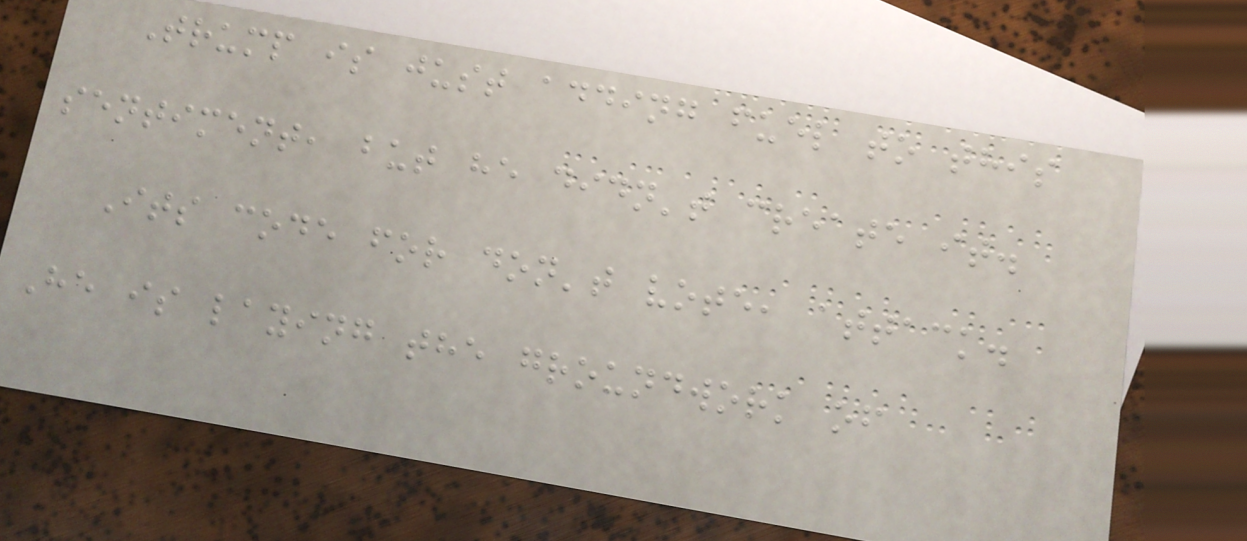Trump is just adding fuel to this
sentiment, but he didn't create it.
Its code for don't vote, attack.
He is laying the groundwork of
